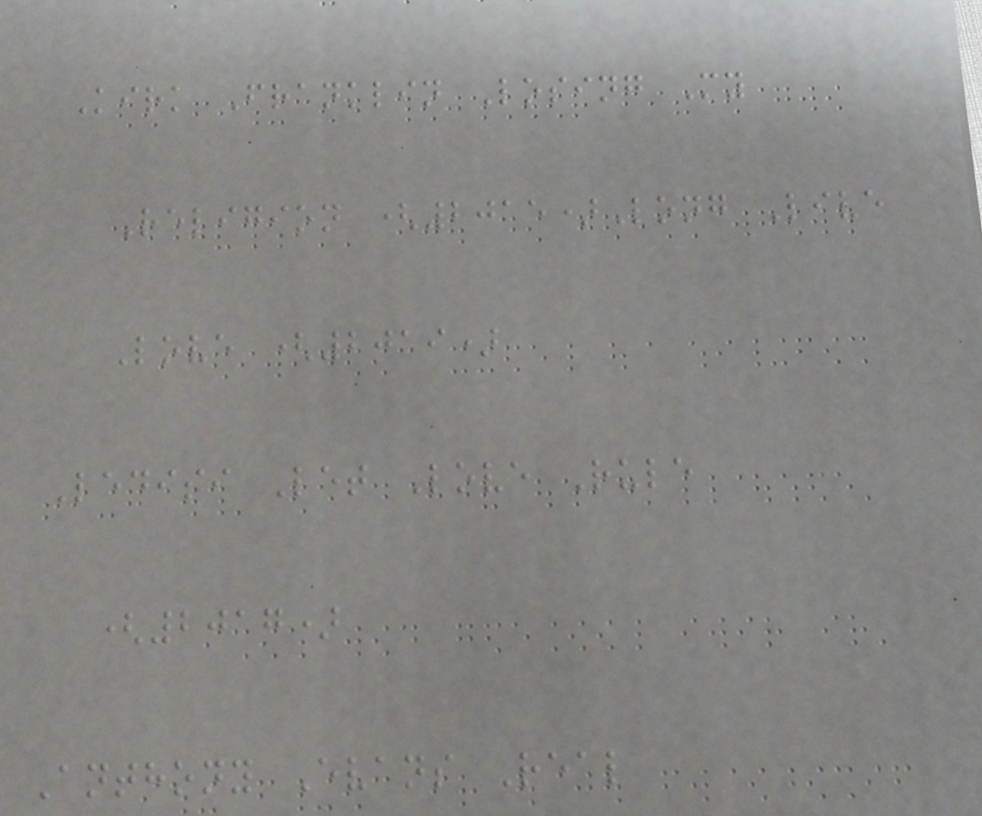Kirk Franklin Losing My
Religion (2015)Long Live
Love (2019)
Ledisi Let Love Rule
(2017)
Anthony Evans Real
